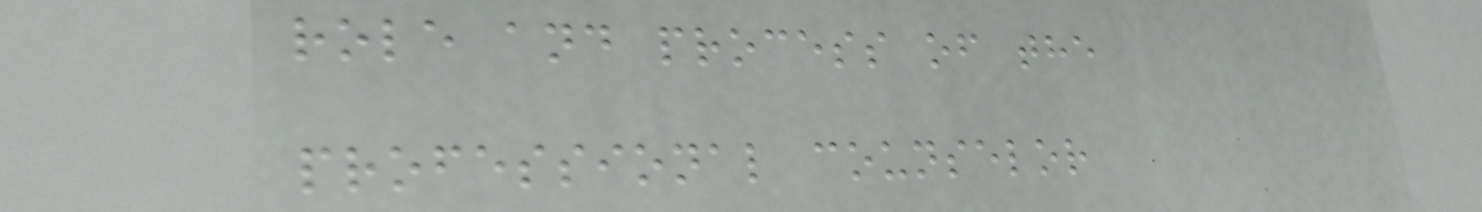role and process of the
professional counselor
